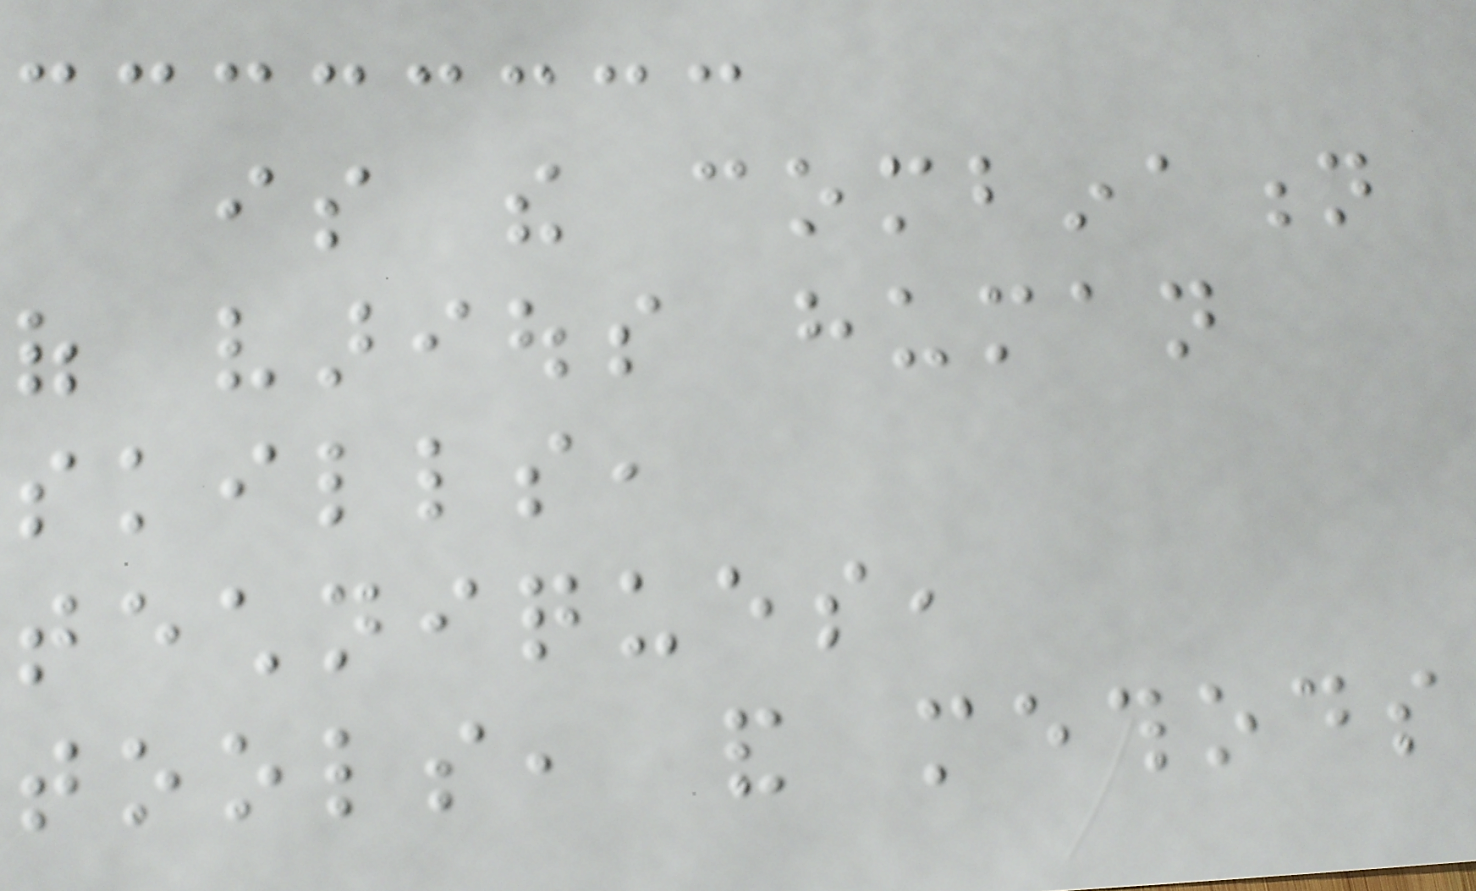is the combination
of various human
skills,
techniques,
tools, and methods
